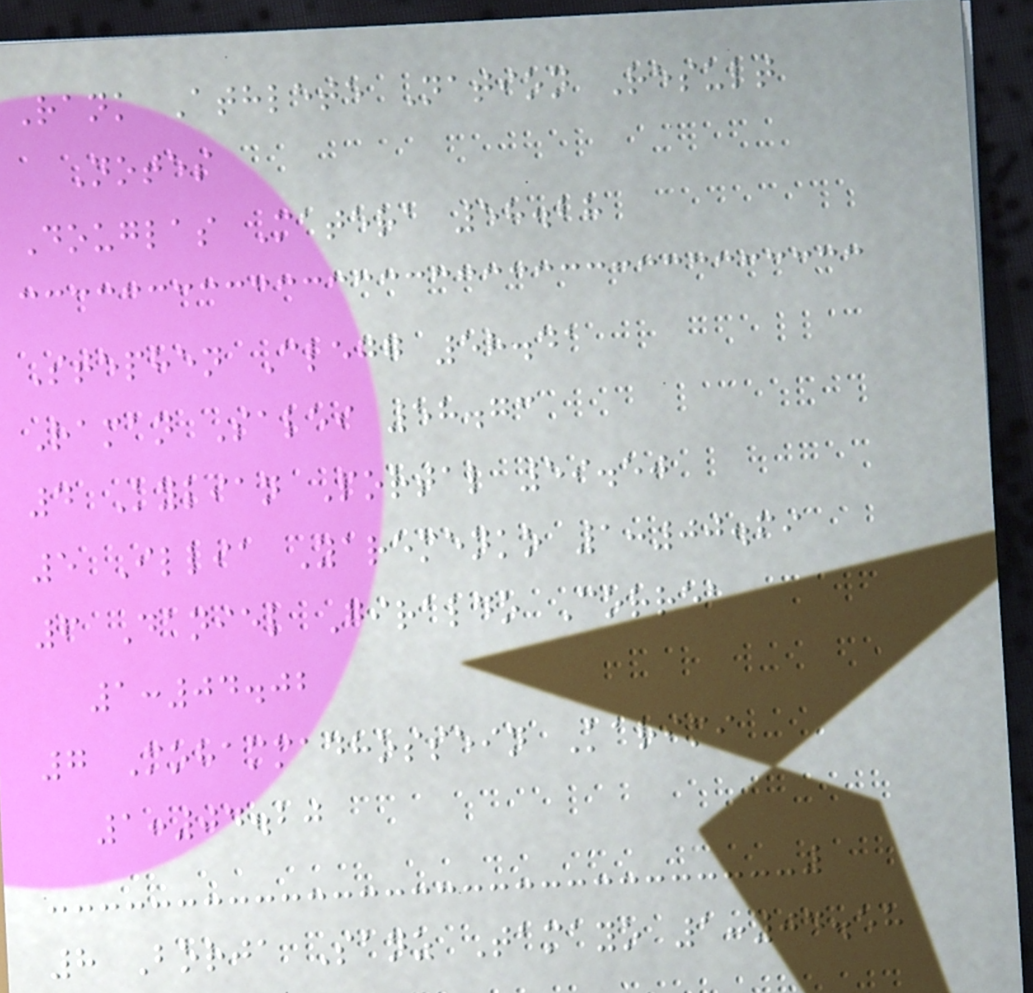Rank Athlete Nation Result
Notes
Douglas Matera 58.28
Stephen Clegg 58.41
Raman Salei 58.73
4 Kylian Portal 59.50
5 Illia Yaremenko 1:00.69
6 Daniel Giraldo Correa
1:04.02
7 Mohammadhossein Karimi
1:04.20
8 Borja Sanz Tamayo 1:04.58
